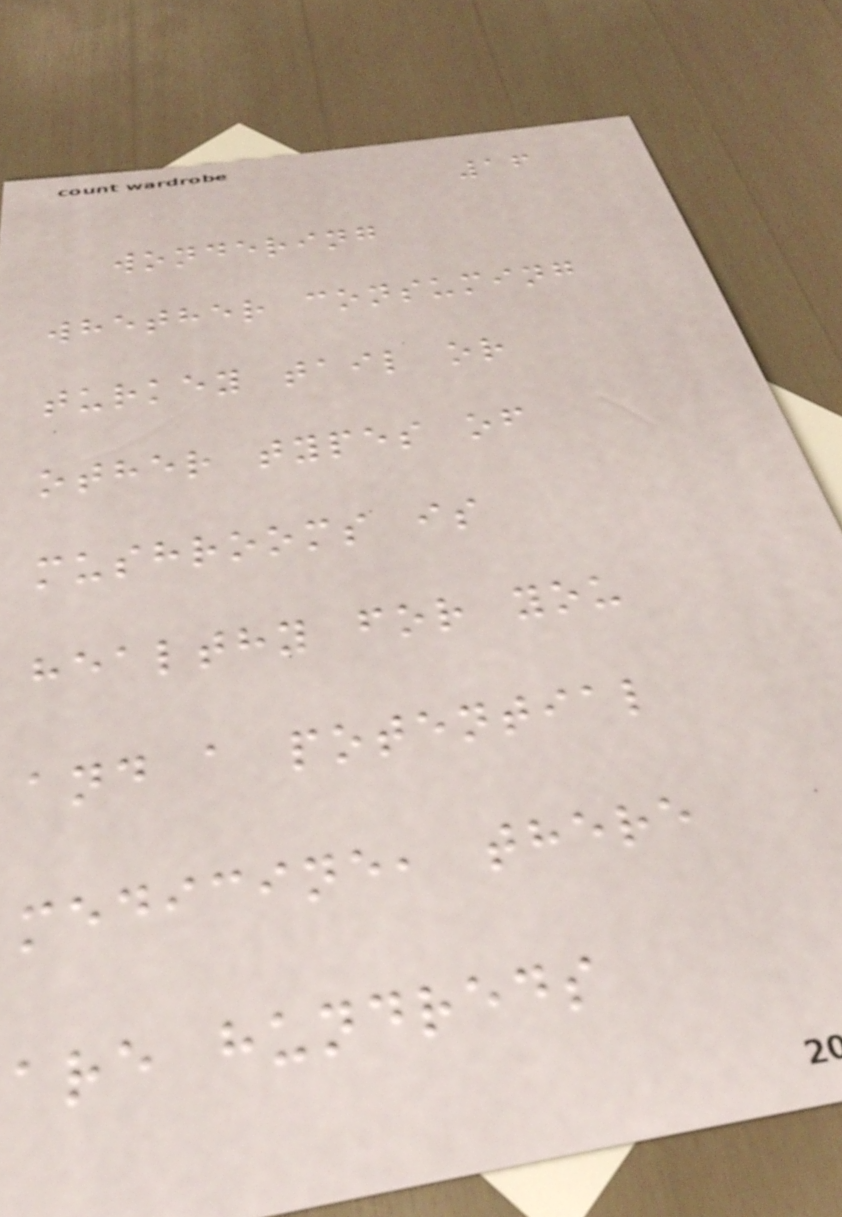16
wondering
whether consuming
turkey tail or
other types of
mushrooms is
healthy for you
and a potential
medicine, there
are hundreds
